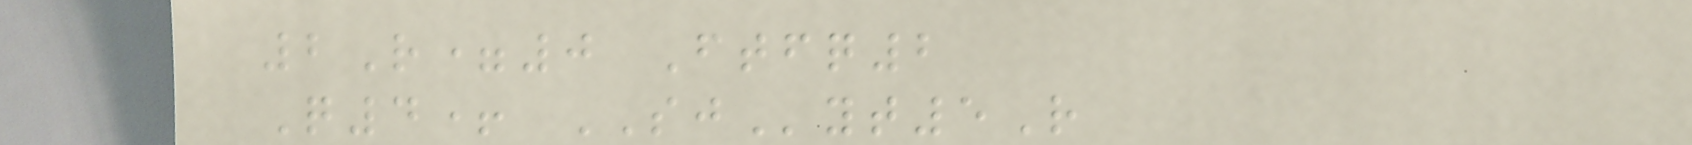2R=0 Ftfq2
Q4+ SJyt5R
